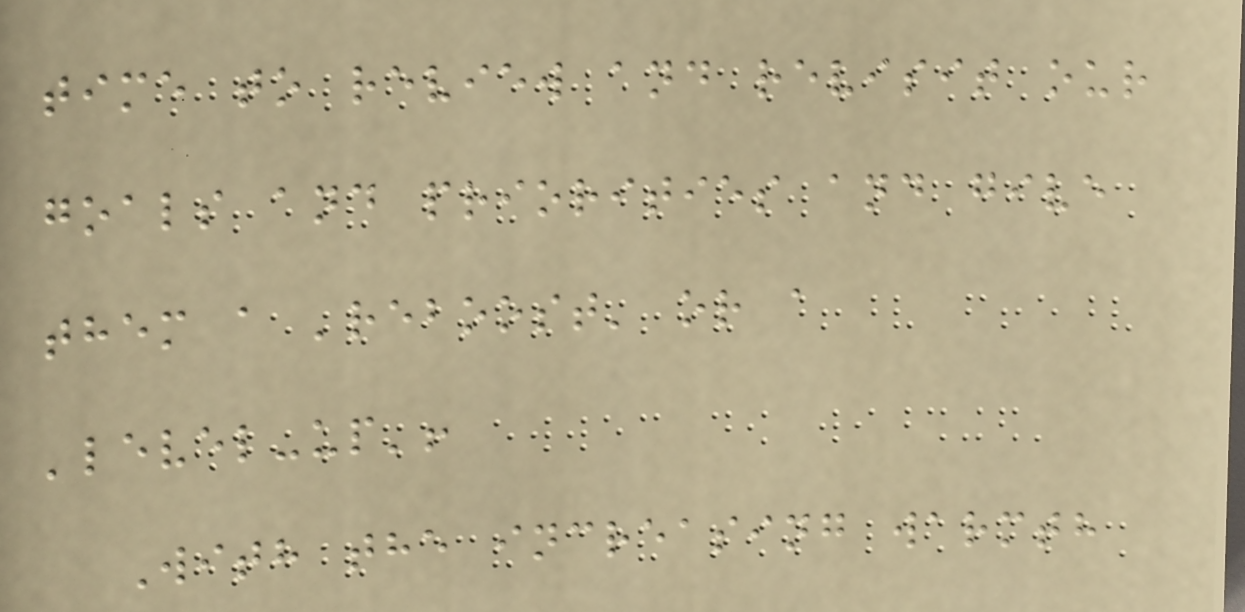time to review and revisit our
goals and priorities and give
them a 'reboost' or a
'level-up'!
With the increasing warmth
